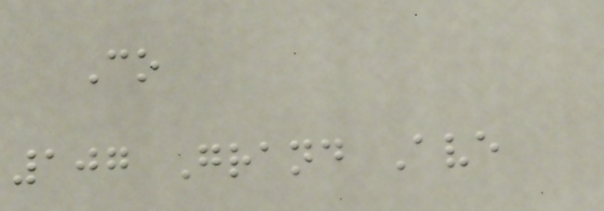Co
107 Grand Ave
